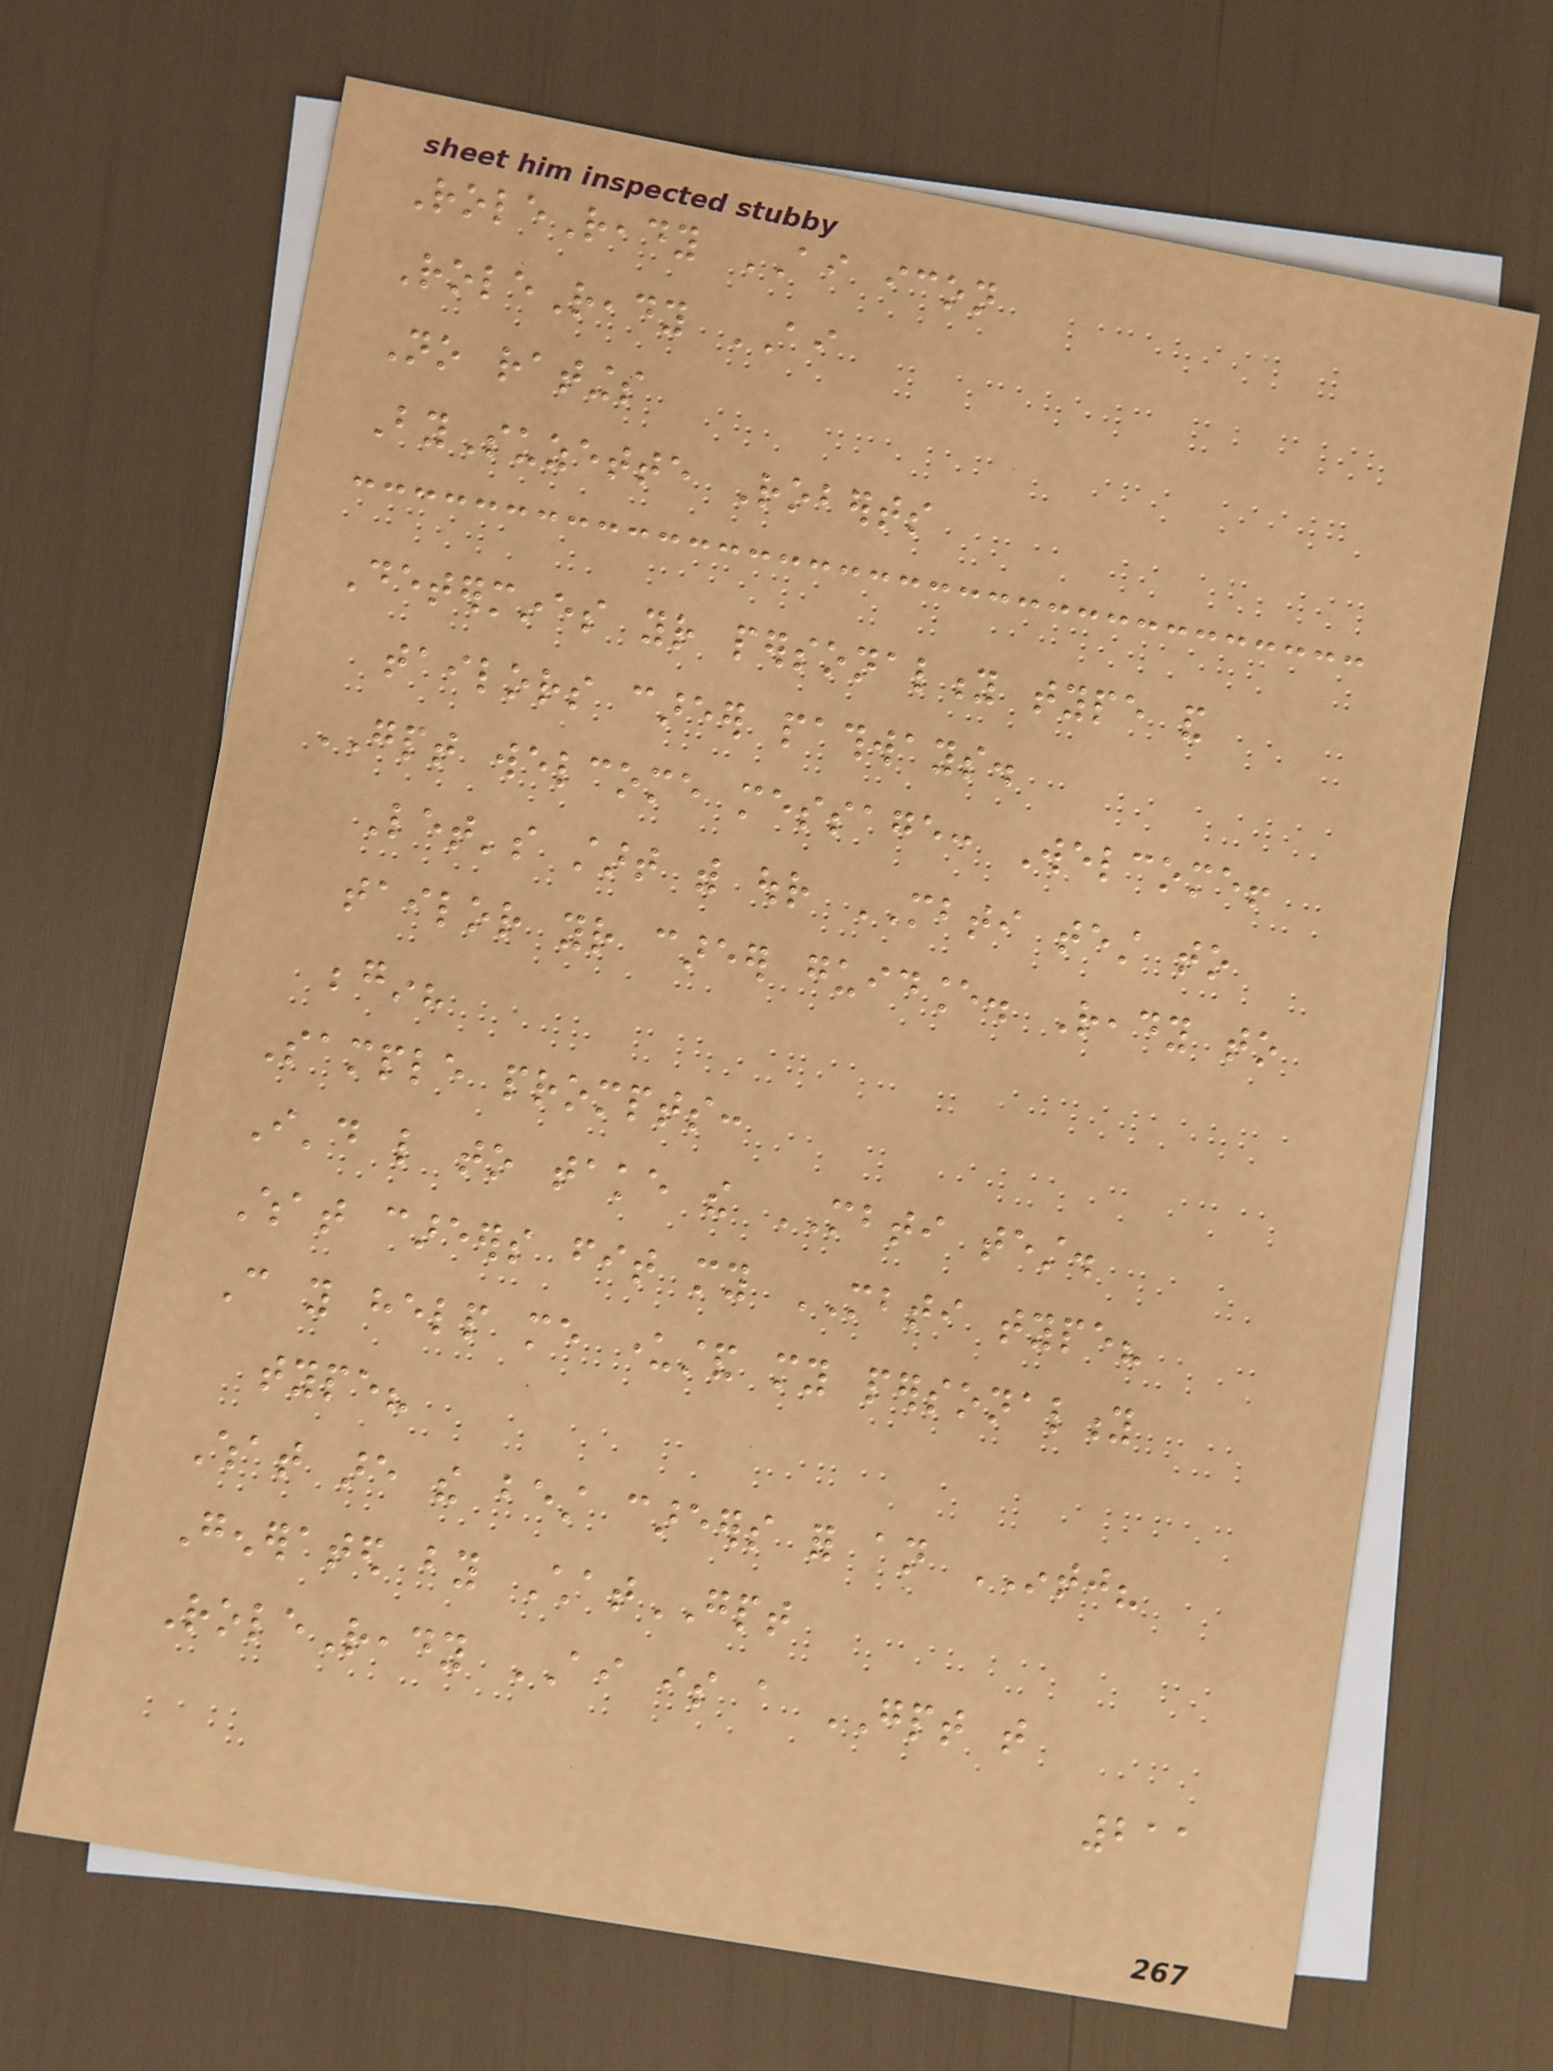RoleReady AI icon
RoleReady AI
No ratings
BySuzette Roberts
Determines your personality type and
tailors career pathways.
GPT welcome message: Welcome!
Let's start with our MBTI test to
tailor your career guidance. Ready to
begin?
Sample prompts:
I'd like to take the MBTI test.
What careers fit my MBTI type?
Can you help me understand my personality
type?
What are the best careers for an INTJ?
Generated by ChatGPT
RoleReady AI is a GPT that
211
